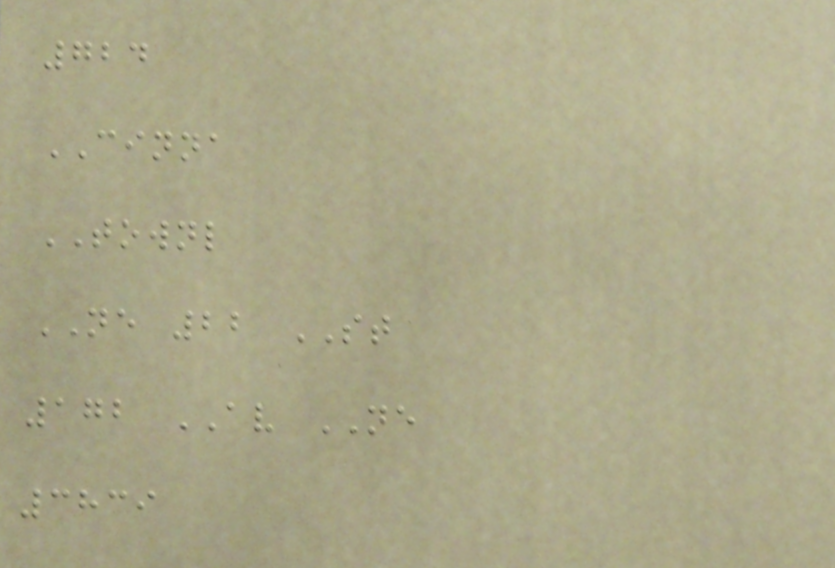724
CINNA
TOWNL
NE 22 ST
172 AV NE
3839
